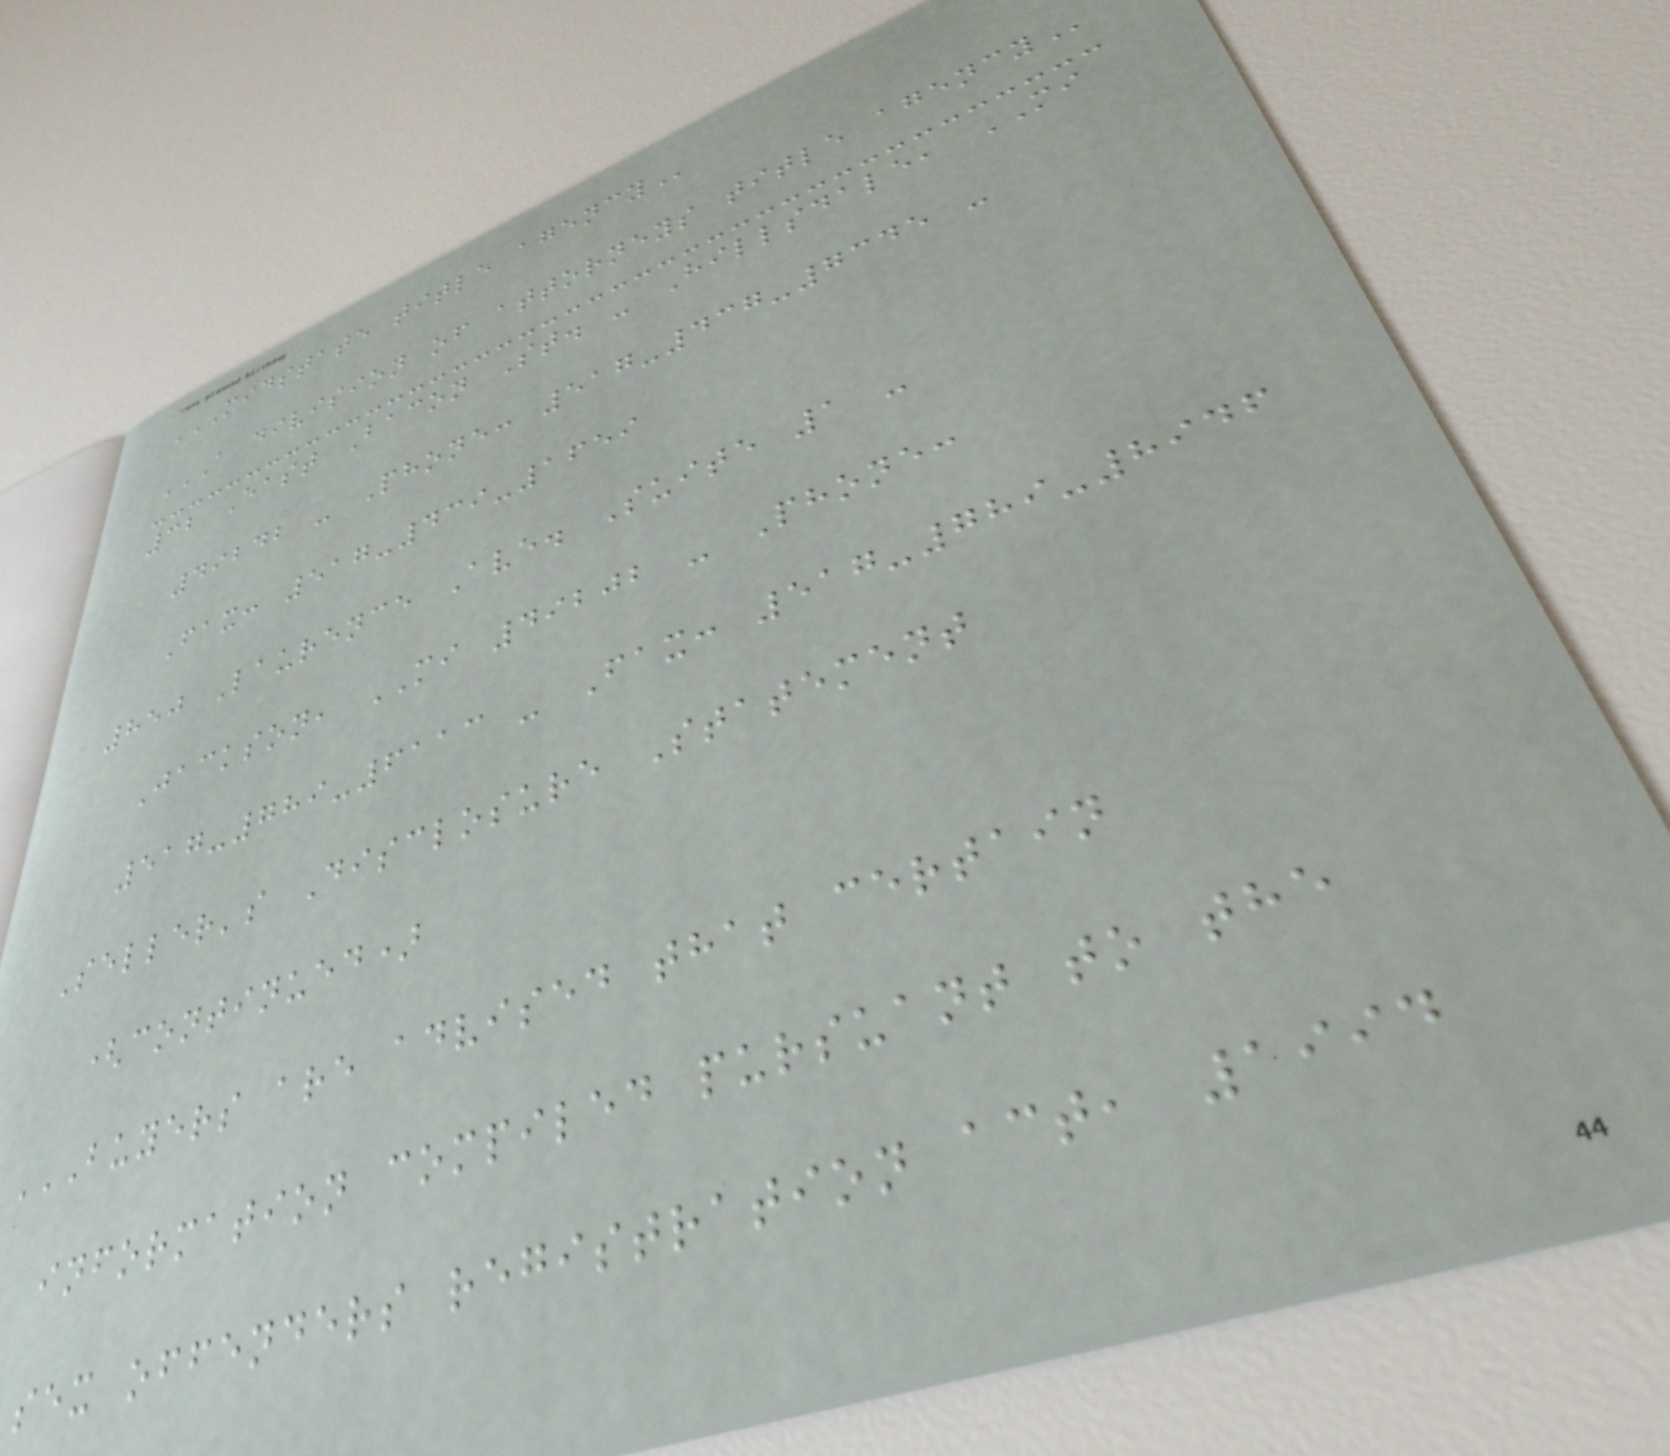MIDSTATE TITLE AGENCY
A DIVISION OF ATTORNEYS TITLE AGENCY
32 East Bacon St. - Hillsdale, MI
49242 - Phone: 517-437-7345 -
Fax: 517-439-1659
850 Laurence Ave. Suite 1 -
Jackson, MI 49202 - Phone:
517-789-6113 - Fax: 517-789-8946
Seller's Disclosure Statement
(continued)
BUYERS ARE ADVISED THAT CERTAIN
INFORMATION COMPILED PURSUANT TO THE
SEX OFFENDERS REGISTRATION ACT, 1994
